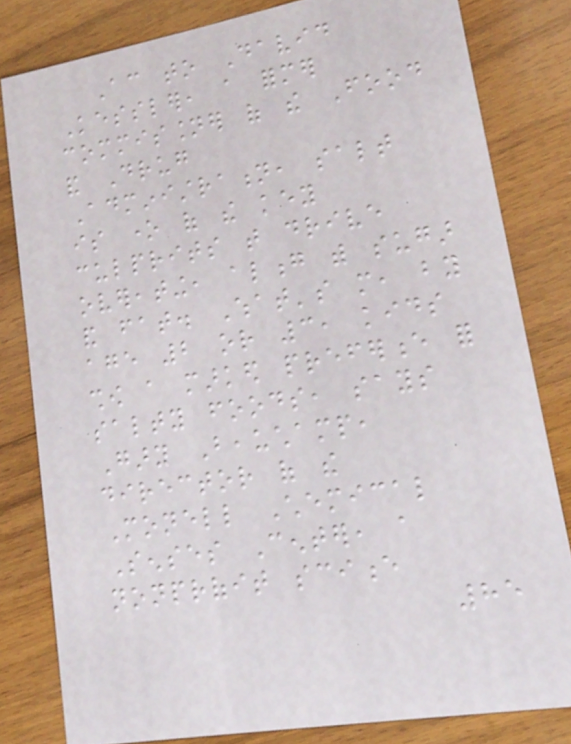According to David
Kessler, a former
commissioner of the Food
and Drug
Administration, salt
is one of the key
culprits that drive
overeating, along with sugar
and fat. What's more, by
age 2 or 3, kids
show a marked preference for
salty foods, says
Gary Beauchamp,
director of the
Monell Chemical
Senses Center, a
nonprofit science
85
